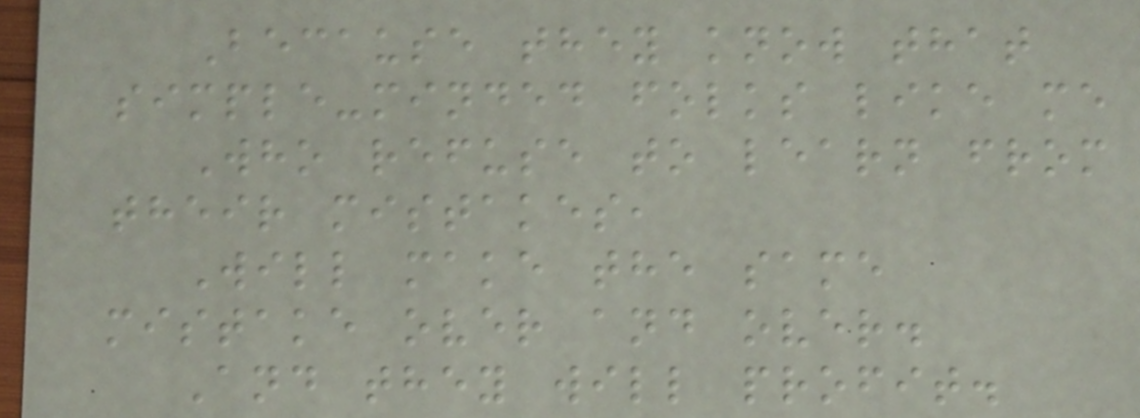Because they know that
simple-minded folks like me
Who refuse to learn from
their mistakes,
Will make the same
mistake over and over.
And they will profit.
